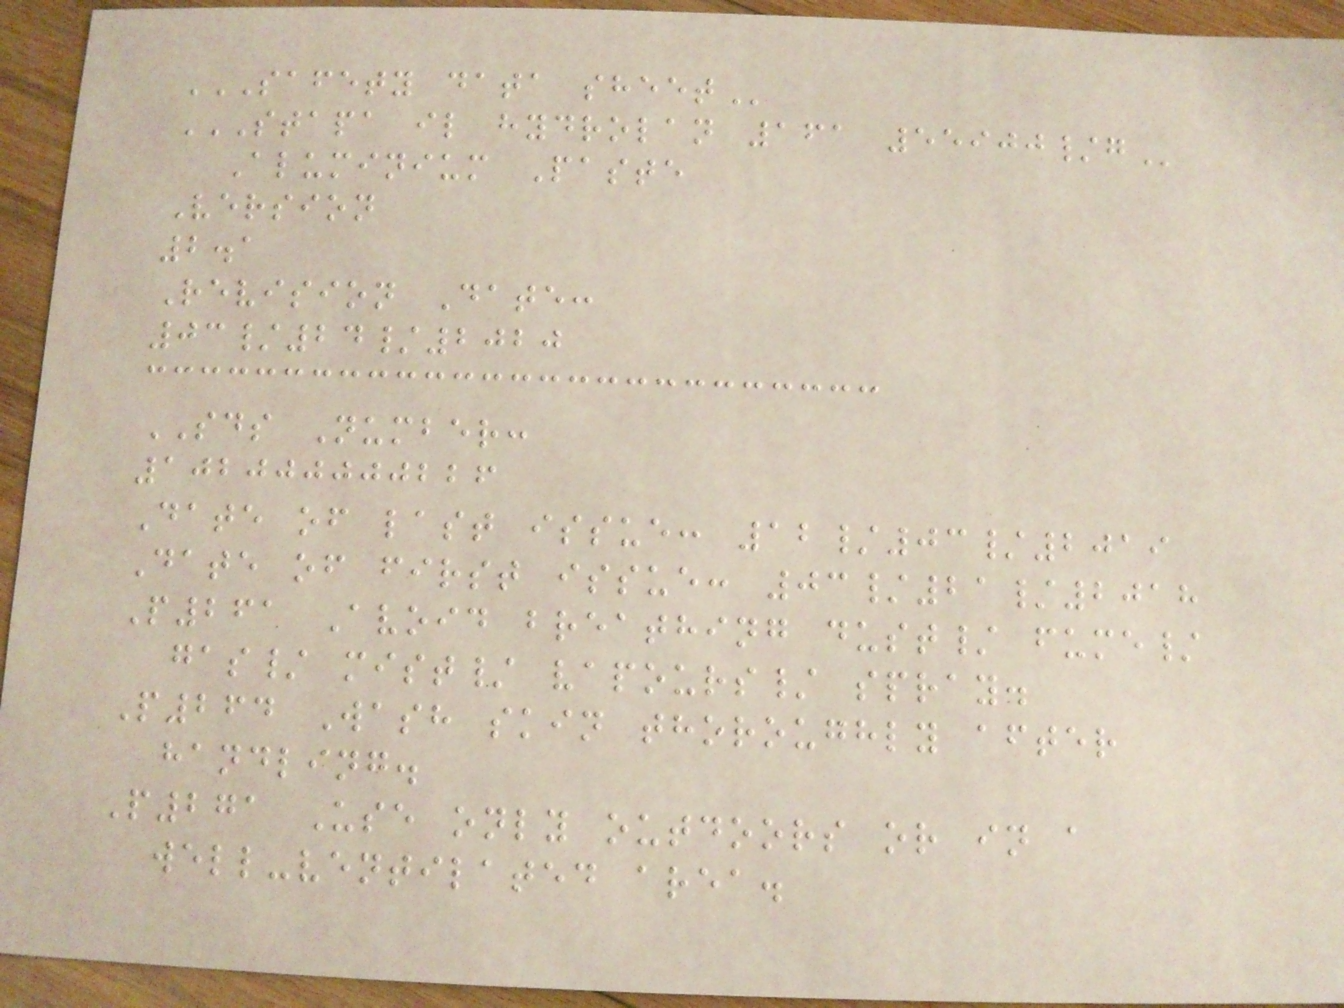SAFETY DATA SHEET
STAPA IL HYDROLAN 161 55900/G
Aluminium Paste
Version
2.1
Revision Date:
03/24/2020
SDS Number:
102000000226
Date of last issue: 12/03/2019
Date of first issue: 03/21/2018
P261 Avoid breathing dust/ fume/
gas/ mist/ vapours/ spray.
P264 Wash skin thoroughly after
handling.
P271 Use only outdoors or in a
well-ventilated area.
